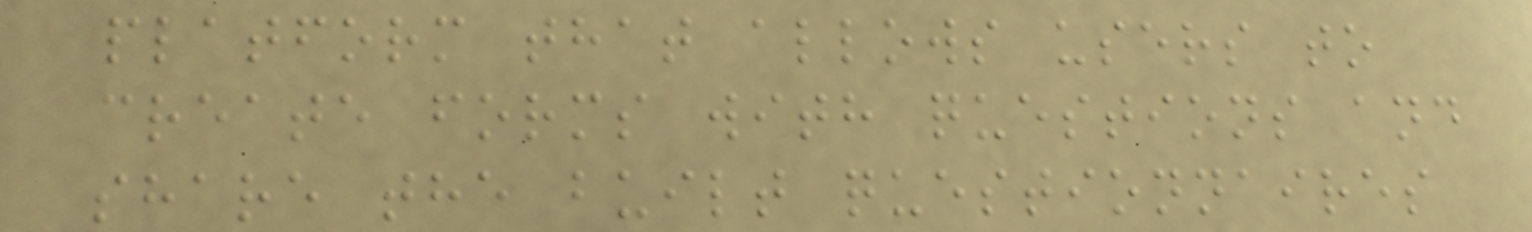platform that allows users to
create forms with questions and
share the built questionnaires
